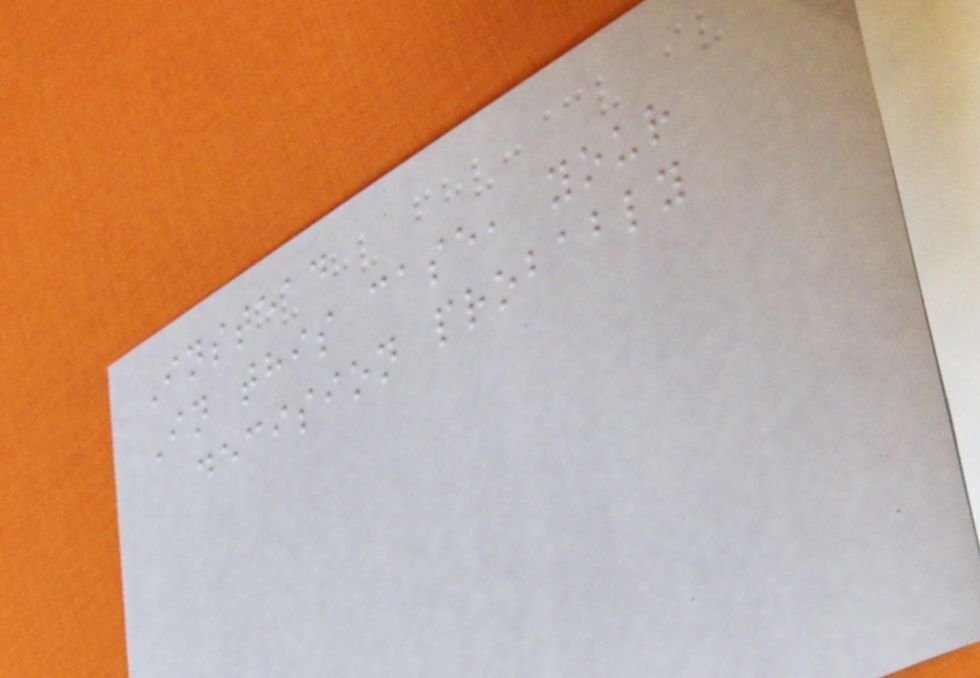Instead
In this case, your
decision probably
